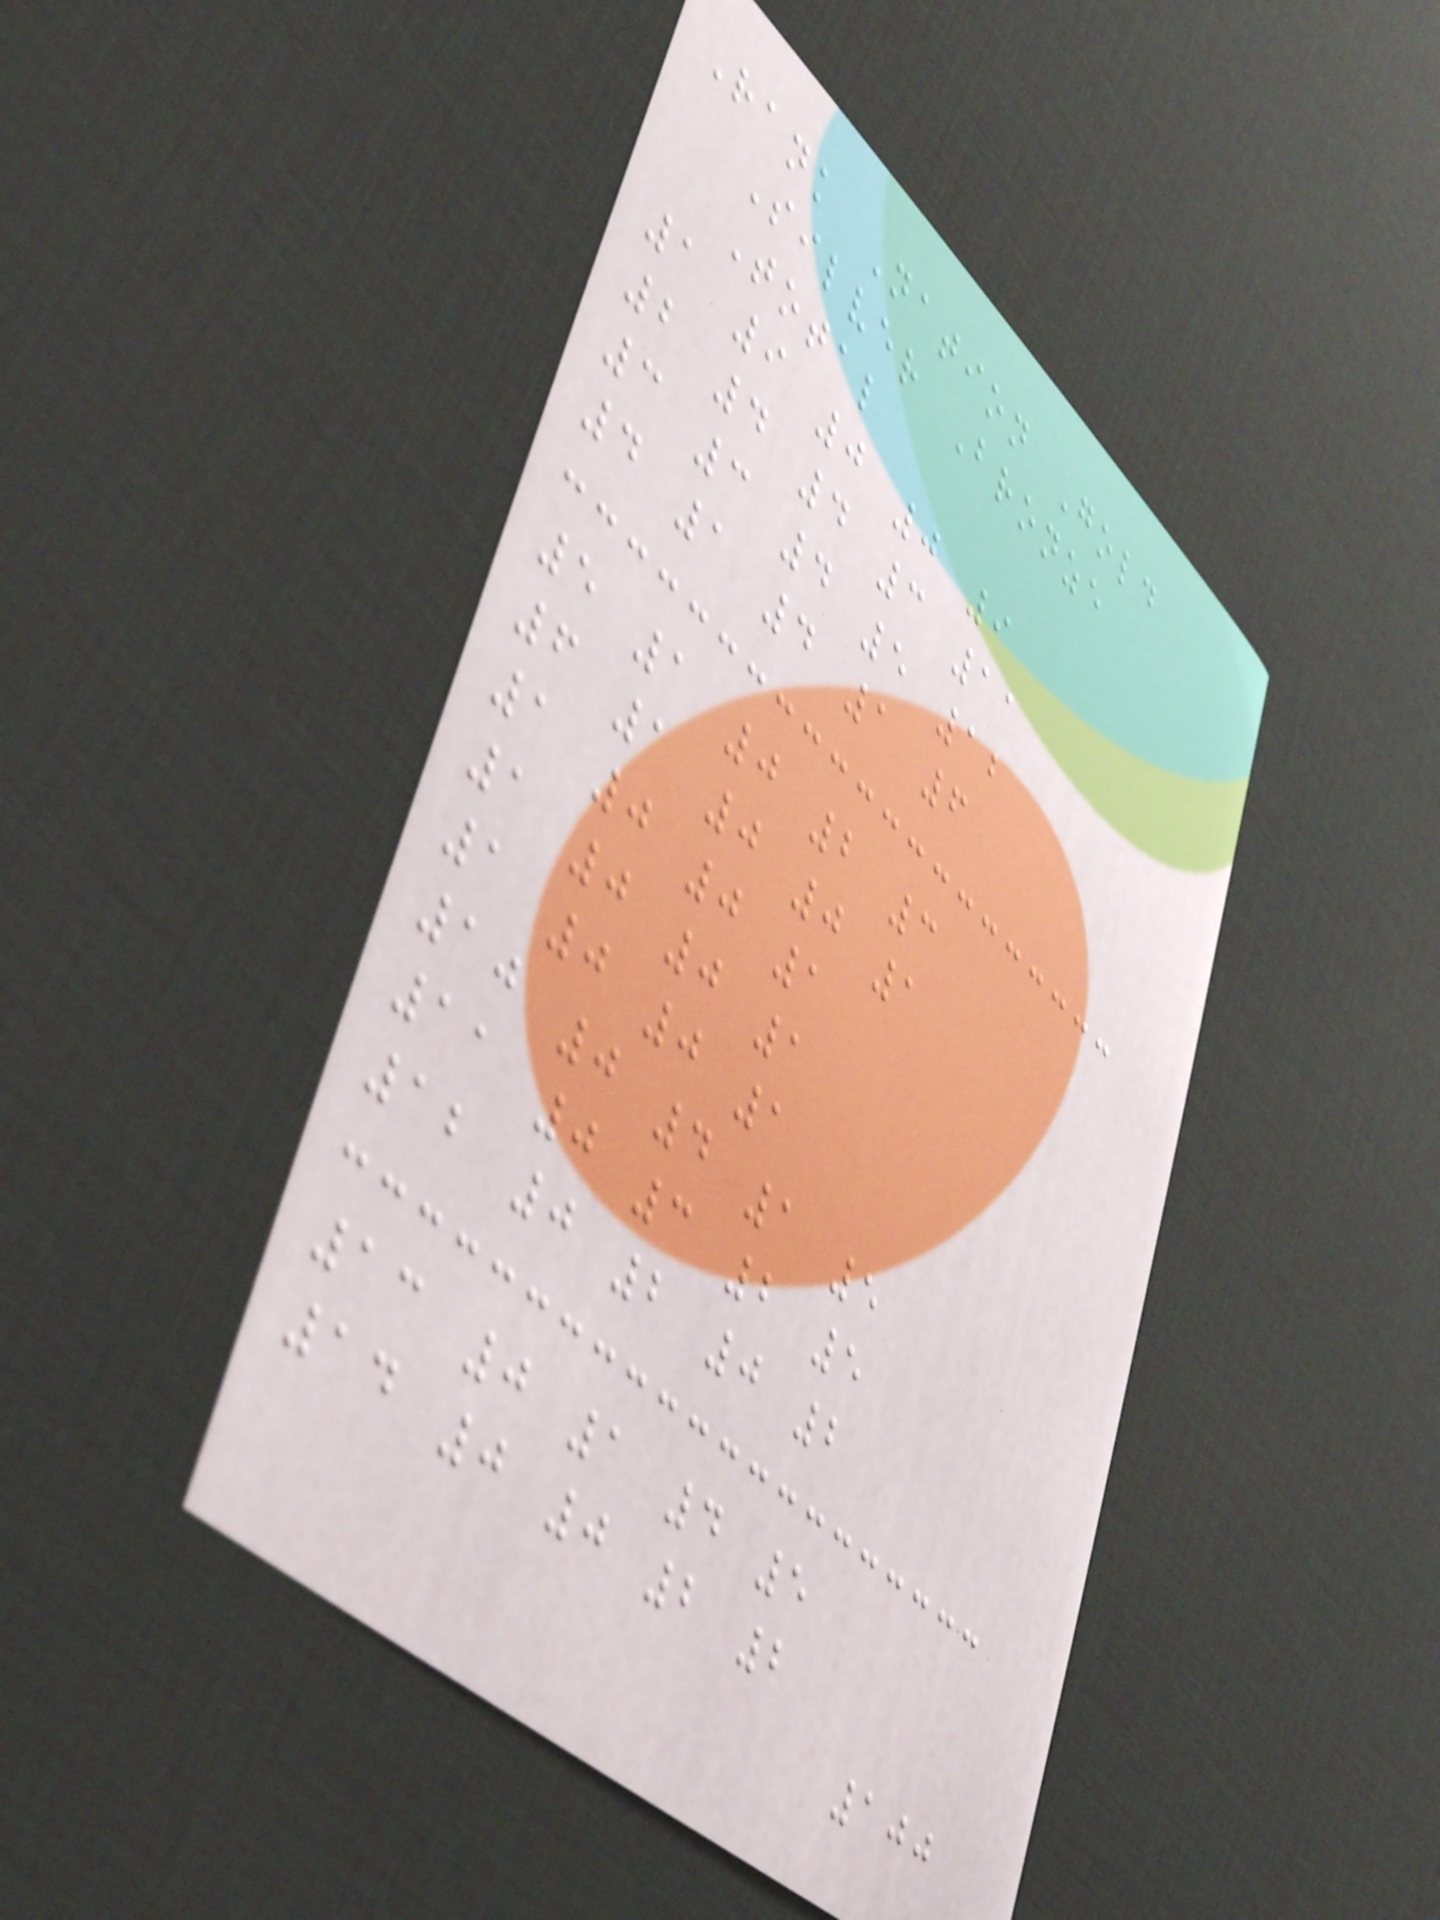Rank Nation Gold
Silver Bronze
Total
1 9 0 0 9
2 4 4 3 11
3 3 4 5 12
4 1 4 1 6
5 1 0 2 3
6 1 0 0 1
1 0 0 1
1 0 0 1
1 0 0 1
10 0 4 1 5
11 0 3 2 5
12 0 2 0 2
13 0 1 4 5
14 0 0 2 2
100
